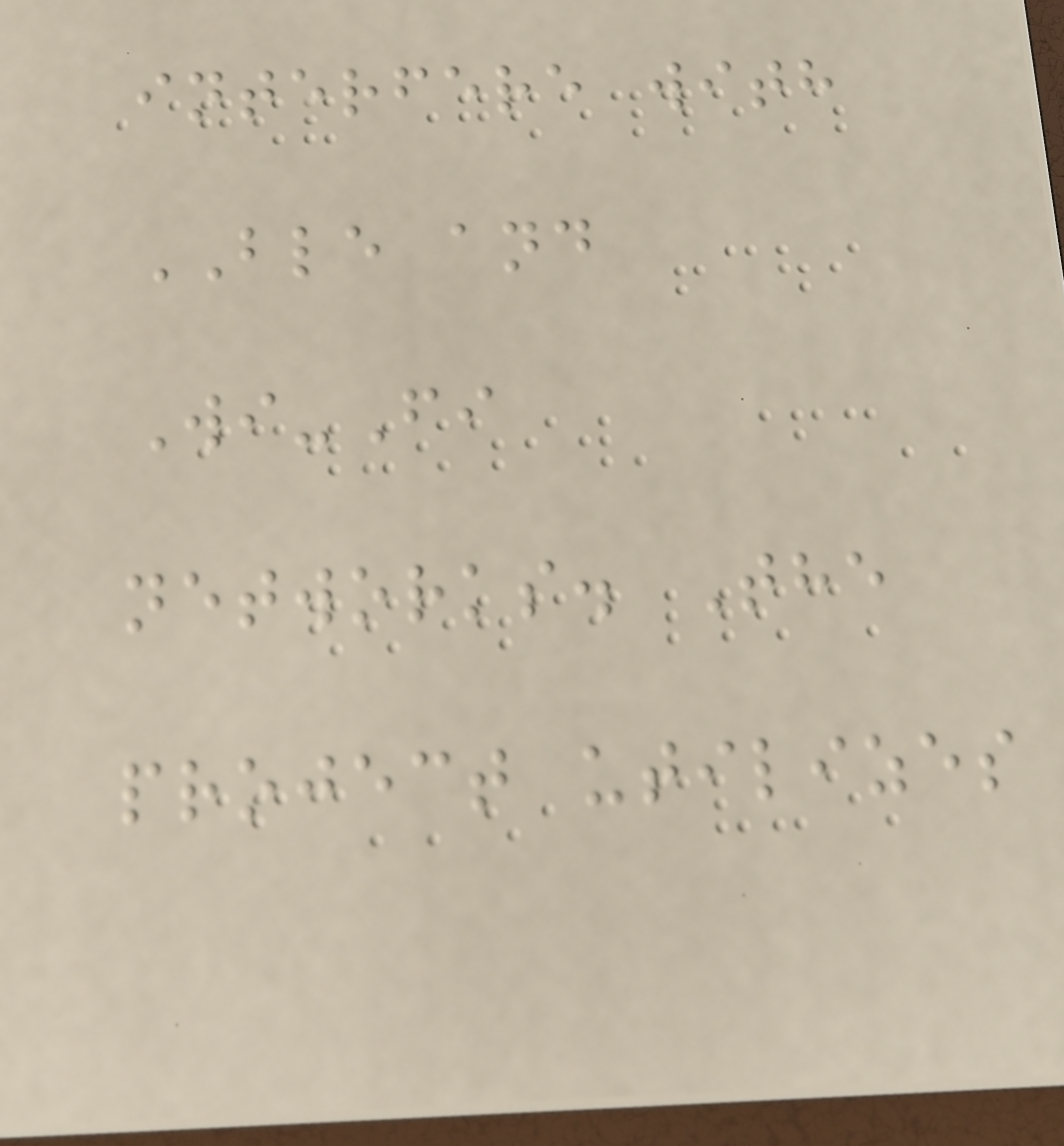interfere with
BLE and
Wi-Fi
networks. The
project utilizes
